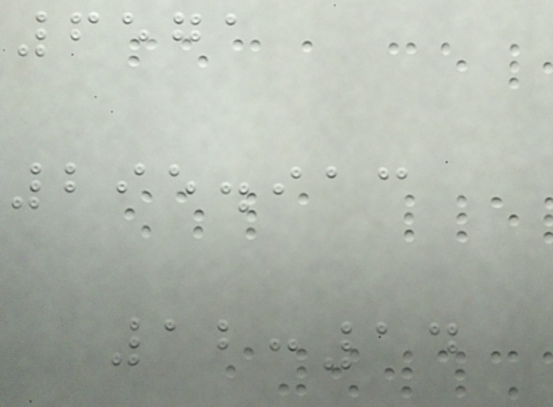6571
295.913
12:14
